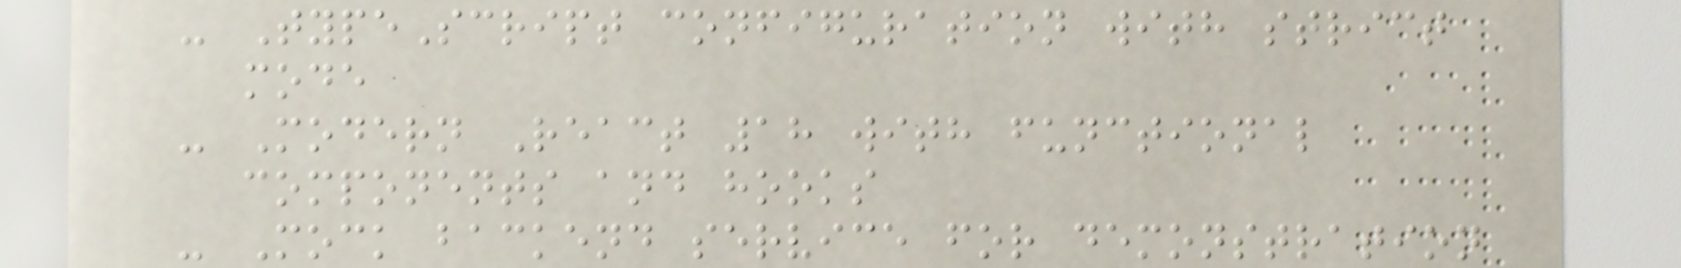- TypeScript configuration with strict
mode
- Modern React 18 with functional
components and hooks
- Mock backend service for demonstration
